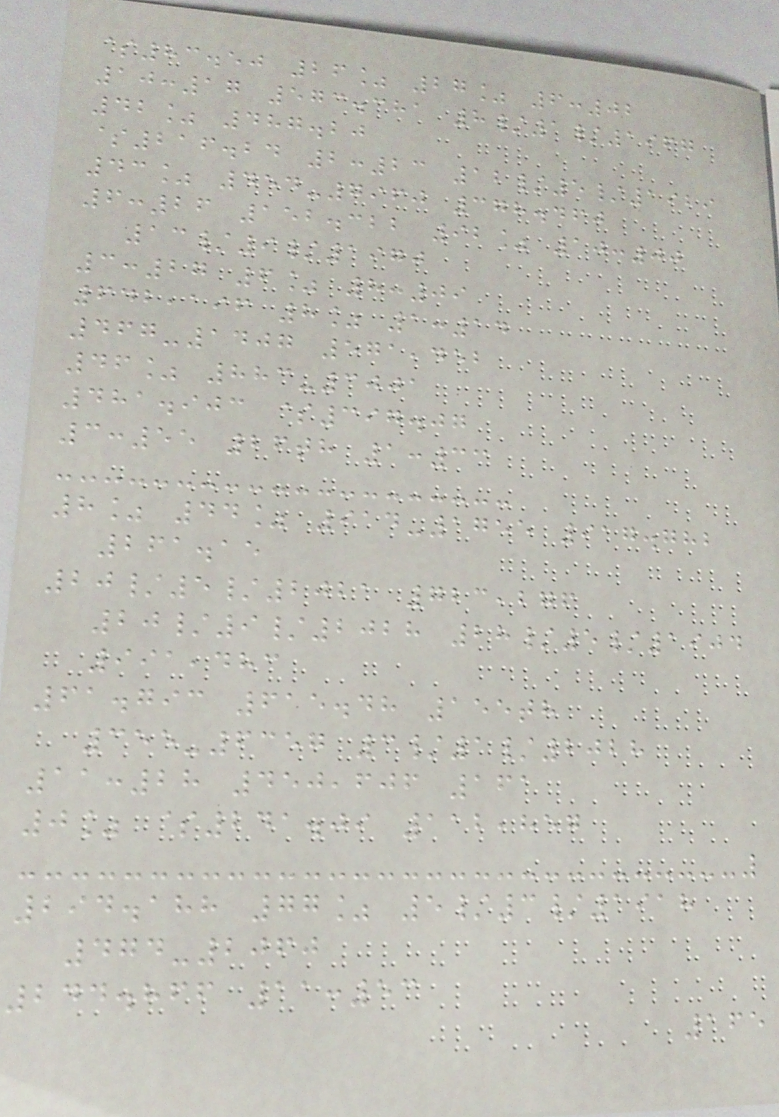$83.50 26% 27% 6:02
10:17 573.381 8/1/1967
42% 487.20
$216.24 2:23 12/5/1929
43% 454-7960 378.460
6:26 152.322 92% 10:00
13/9/1970
3:27 6% 8:09
642,196 8% 1:14
467-1407 571,452
46% 883-3001
481.903 $397.07
3:55 26th 1:33
8% 44% 914-1755 917.782
261.15
20/5/2021 723,276
20/9/2028 28/5/1904
991,483
61.793 615.48 155th
355-6357 3/1/2028
11:28 450,606 161
0% $241.09 112,857
294.188 77% 5/3/1918
474-2060
244.866 11:53
165
